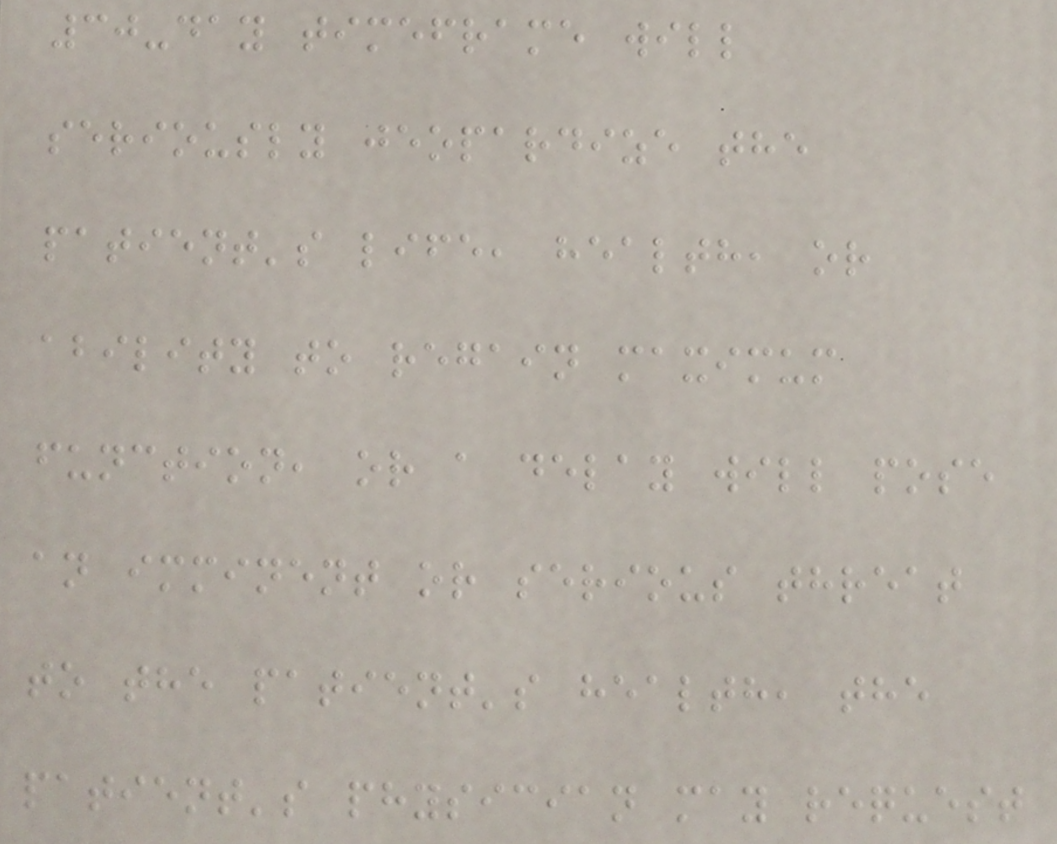30-day timeframe will
seriously jeopardize the
patient's life, health, or
ability to regain maximum
function, or a delay will pose
an imminent or serious threat
to the patient's health, the
patient's physician may request
